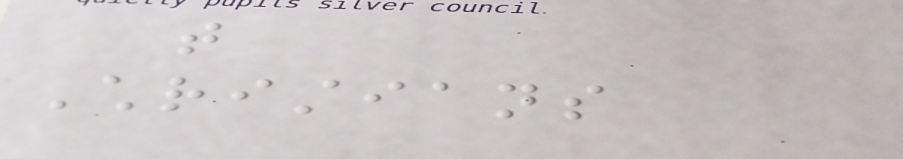that
Christians
